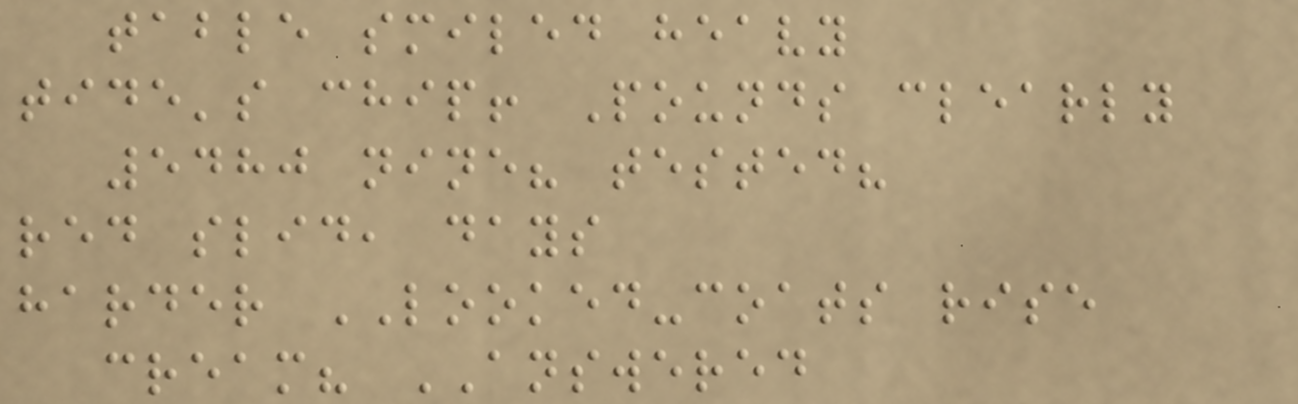table smiled heavy
tide's chip! Pounds clearly
5480 nine? tested?
red slid, days
harder LOOKED-coats rise
cream? ANSWERED
